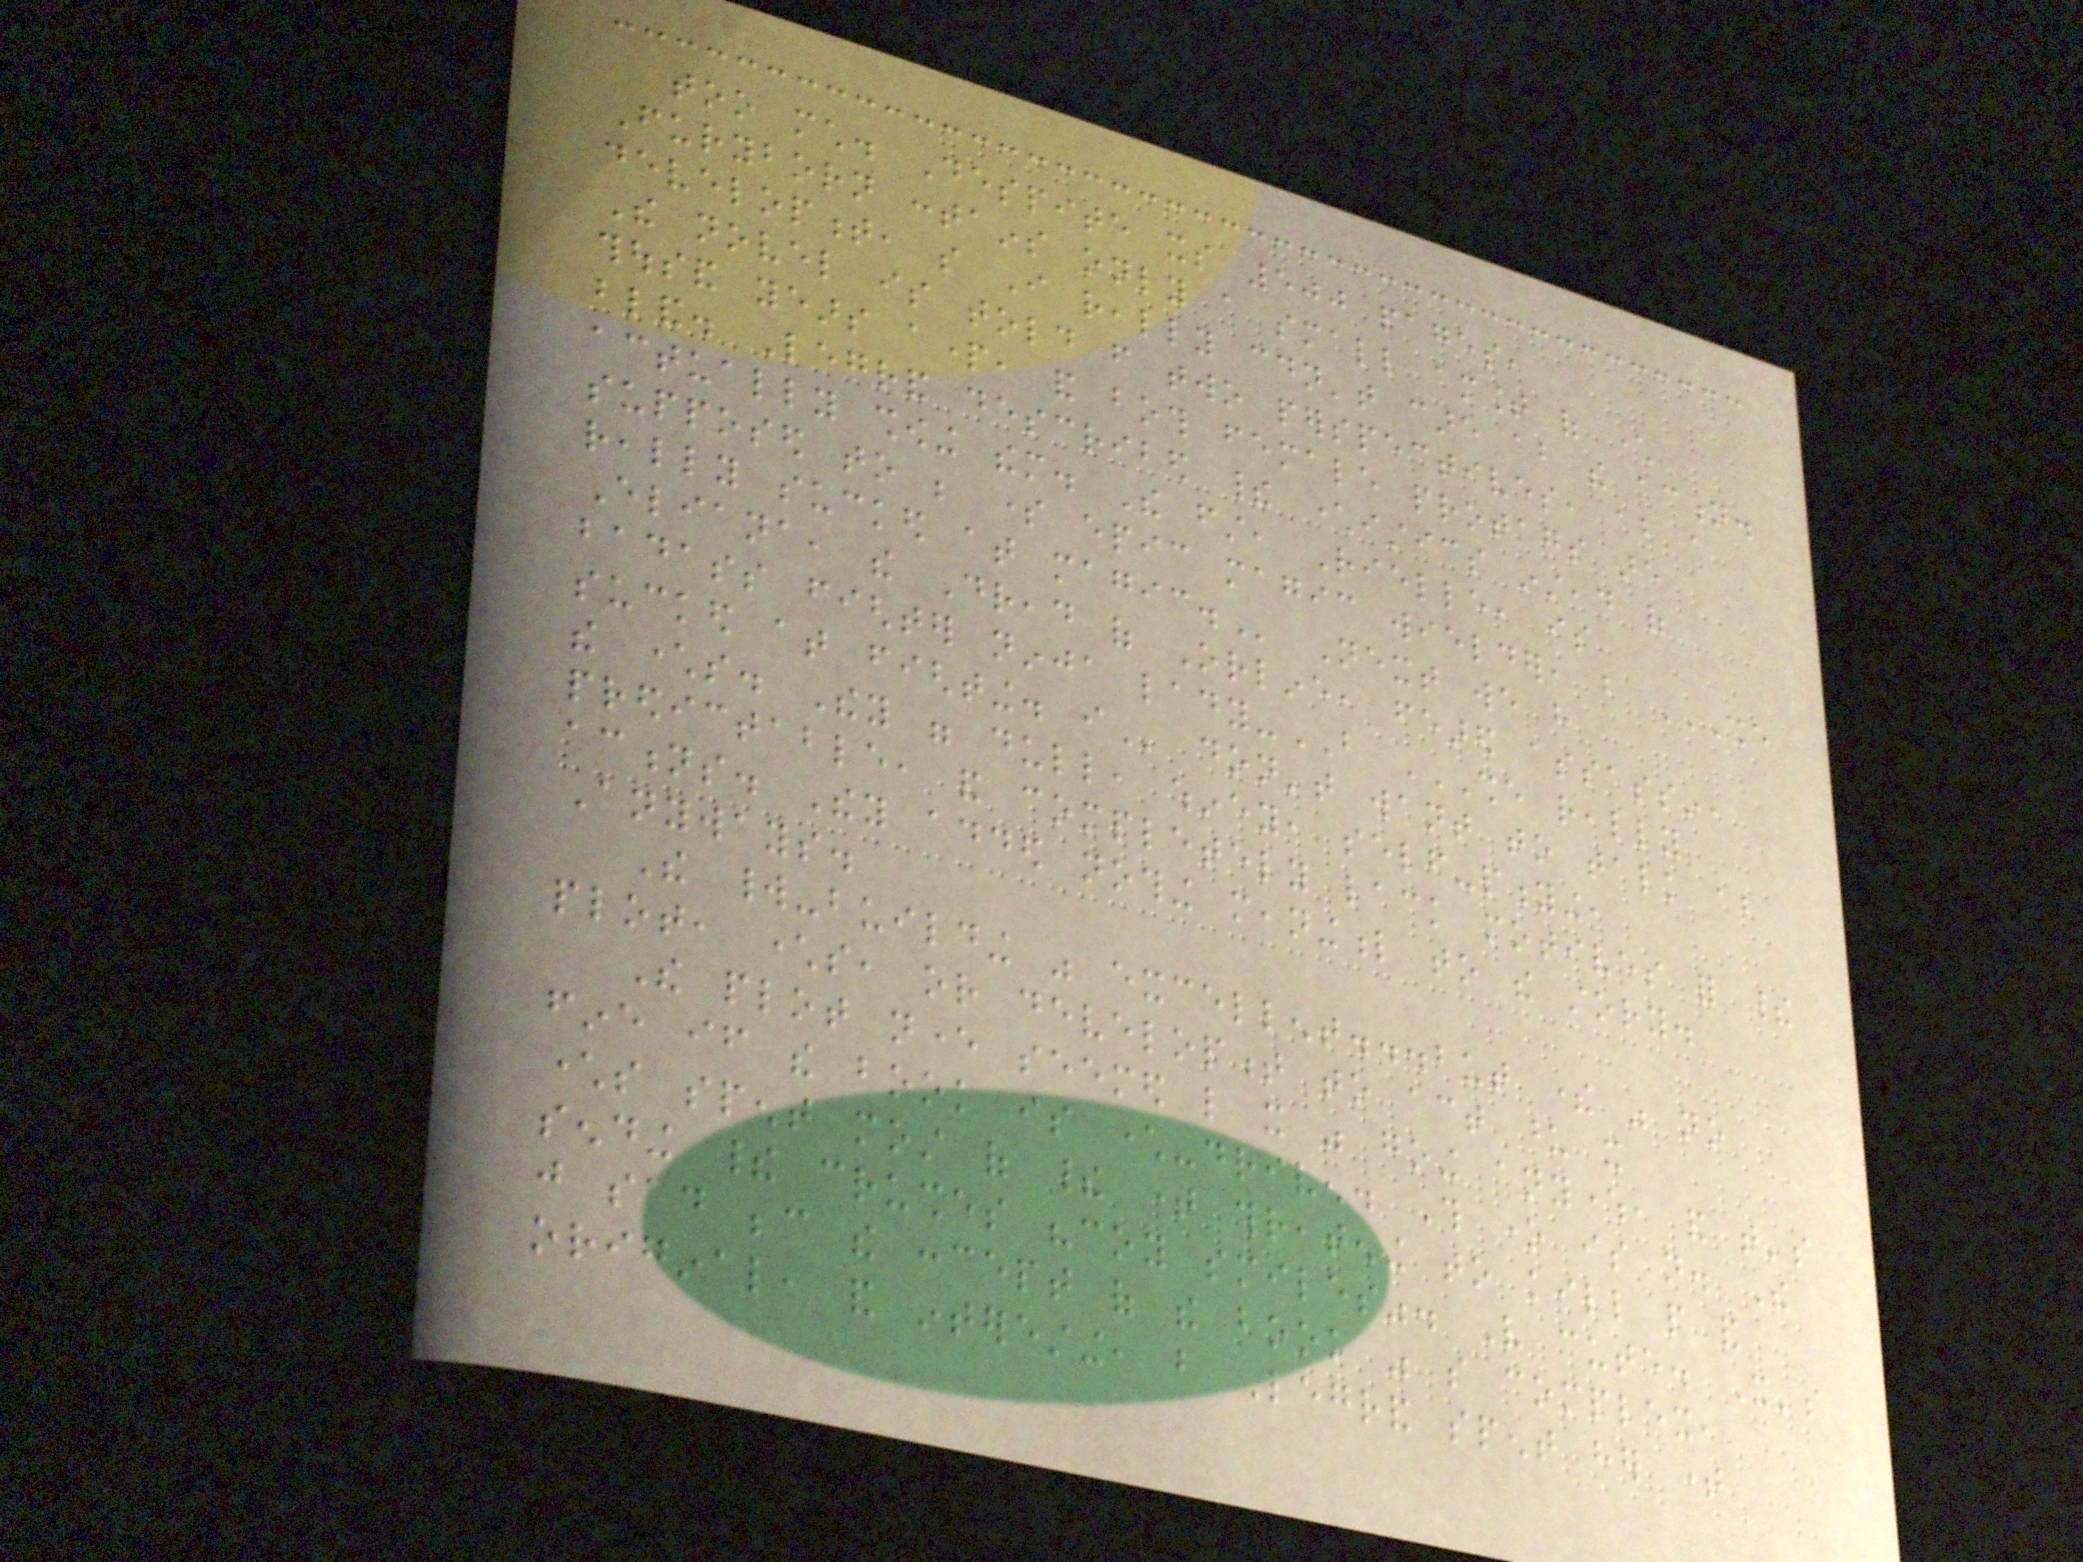too much. Despite its 500 pages,
Furyborn contains only a small amount of character
development, so I really couldn't care about the action.
The novel is told from two perspectives, about a
thousand years apart, and both female protags are
bland. Legrand described their characteristics instead of
actually showing them. The first, Rielle, is
supposed to be some epic magic wielder, but SHE
REALLY SUCKED AT MAGIC. Next we have
Eliana, the Dread of Orline, feared assassin,
badass fighter ninja lady-BUT SHE REALLY
SUCKED AT FIGHTING. I don't want to talk about
the characters. They were dull, whiney, self-pitying,
predictable, and completely lack motives for their
actions. They added nothing meaningful to the story.
Anyways.
The world-building was excellent...but there was no
plot, characters, or development to act upon it
The plot never seemed like it was going anywhere, and that's
fine if the book is character-driven. This one is not. The
characters spent most of their time threatening to kill people and
sending their crushes "coy smiles". Very cute. It's
just sad because the concept of the book was so complex,
original, and interesting, but Legrand spent her time
